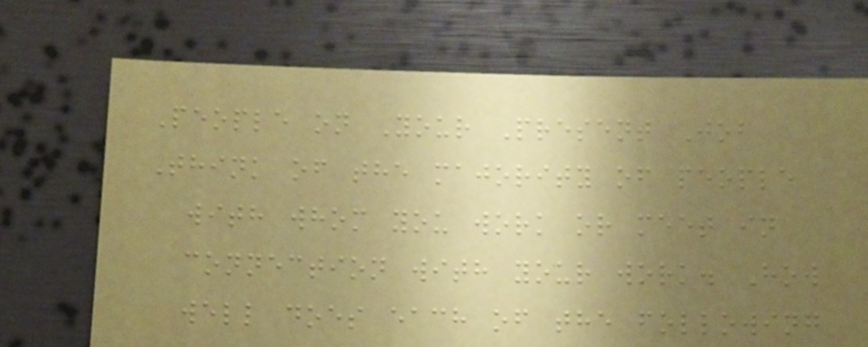People on Your Present Job
Think of the majority of people
with whom you work or meet in
connection with your work. How
well does each of the following
